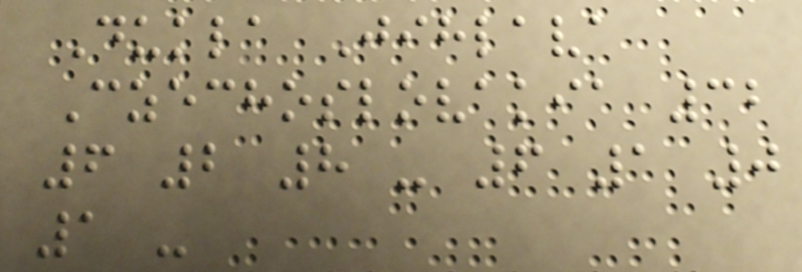Dukla Jihlava
Czechoslovakia 32
6 2 8 - 6 1 0
1 -
